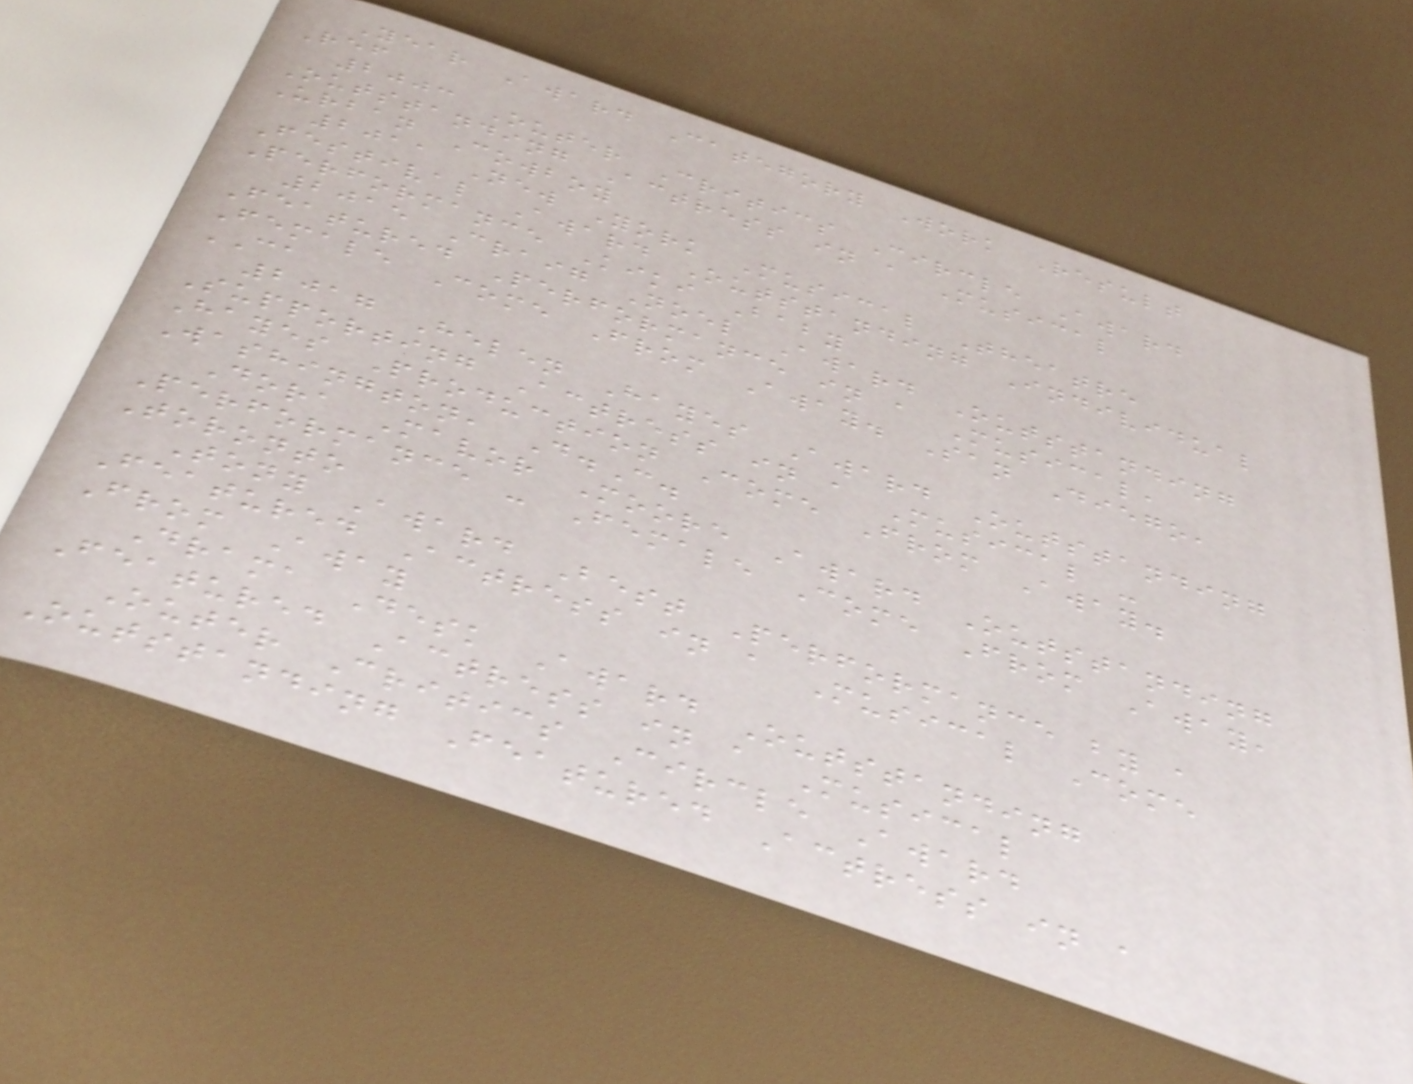Year Award Category Work Result
Ref
2003 Outer Critics Circle Award
Outstanding Actress in a Musical
Urban Cowboy
2011 New York Musical Theatre
Festival Award Outstanding Individual
Performance Kiki Baby
2015 Craig Noel Award Outstanding
Featured Performance in a Musical,
Female Come From Away. San Diego,
CA
2017 Helen Hayes Award Outstanding
Supporting Actress in a Musical -
Hayes Production Come From Away.
Washington, D.C.
Dora Mavor Moore Award Outstanding
Performance - Female Come From Away,
Toronto
Tony Award Best Performance by a
Featured Actress in a Musical Come
From Away
Drama Desk Award Outstanding
Featured Actress in a Musical
Outer Critics Circle Award
Outstanding Featured Actress in a
